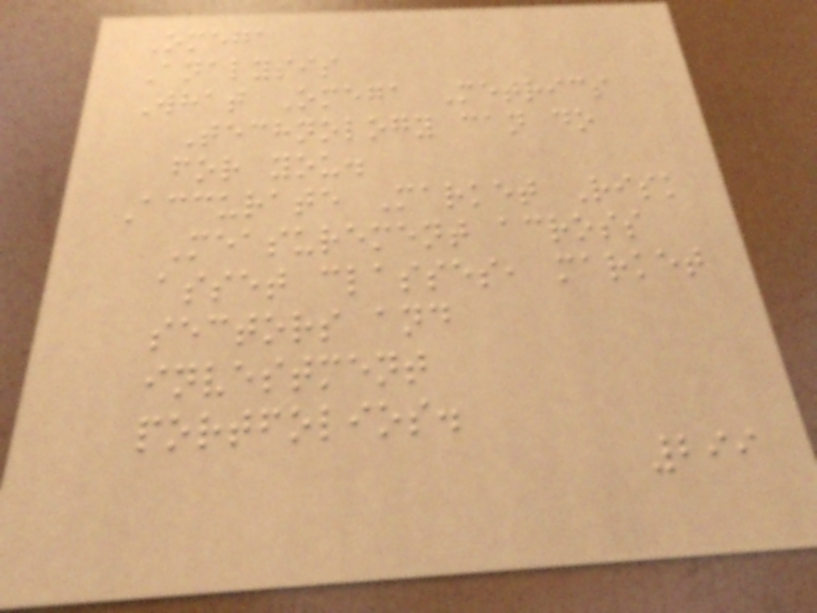Omega
Analysis
What Omega Metrics
Technology can do
for you.
Accurate Market Risk
Measurement across
asset classes, market
sectors and
investment
portfolios.
299
